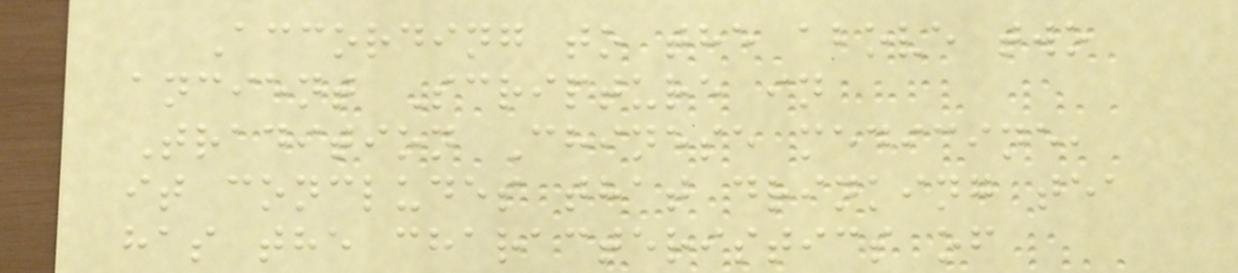According to the above two
ancient Scripture in
Tradition Chinese medicine,
it concludes that drinking tea
has the characteristics of
